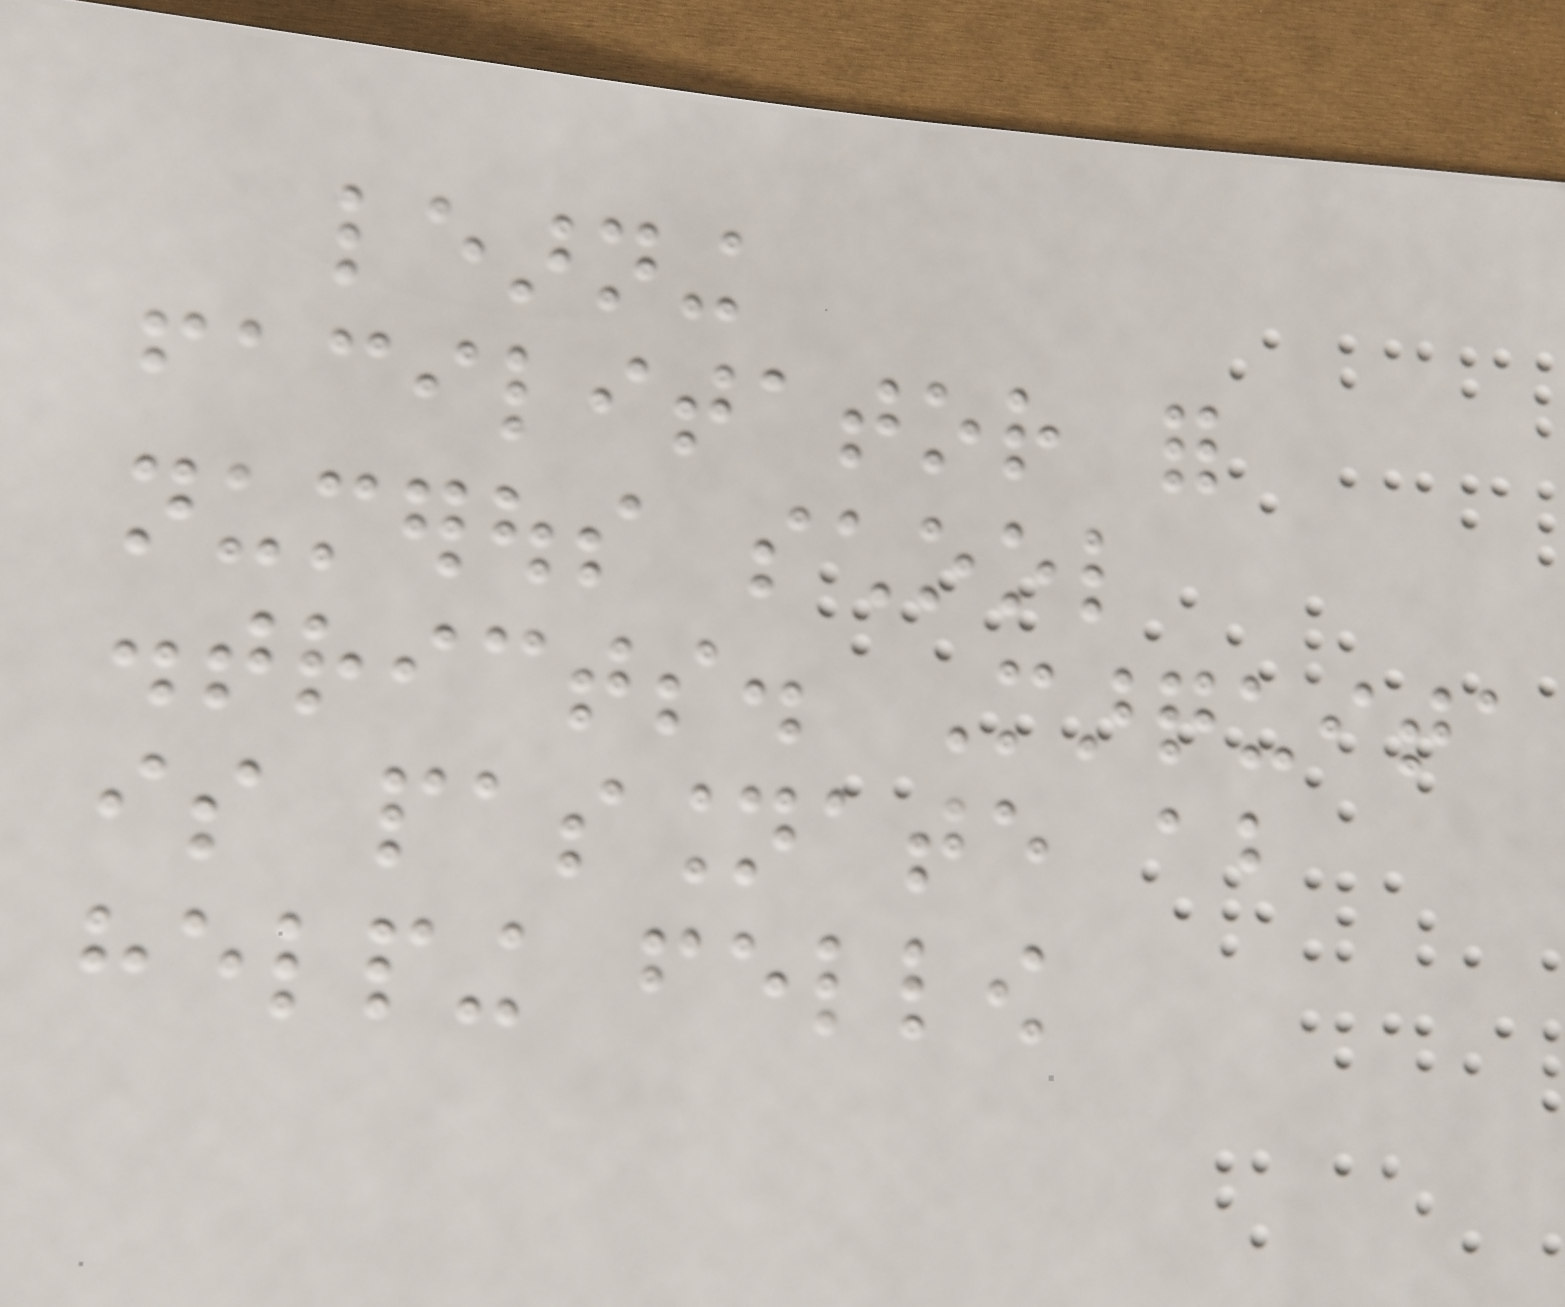learning
facilitator for
numerous school
districts. Marquita
is passionate about
helping fellow
